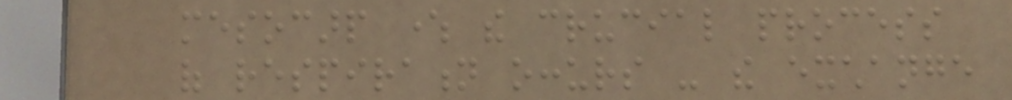mesocarp where the crucial process
of respiration occurs - the exchange
